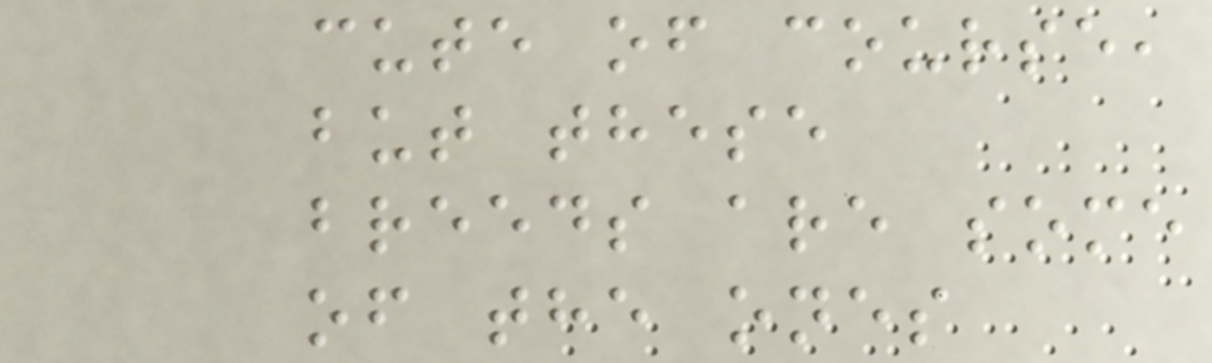cute of course,
but these
breeds are some
of the ones
